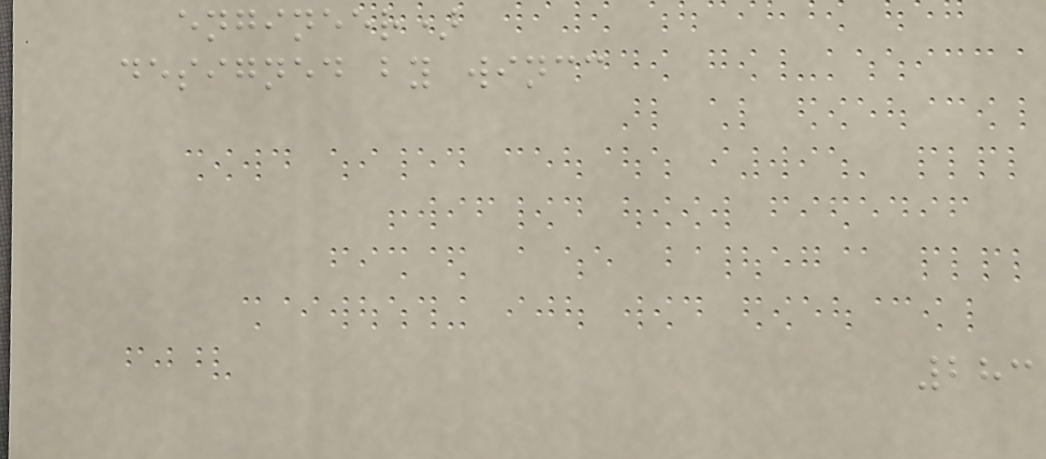engineer)
designed by wincc
283
